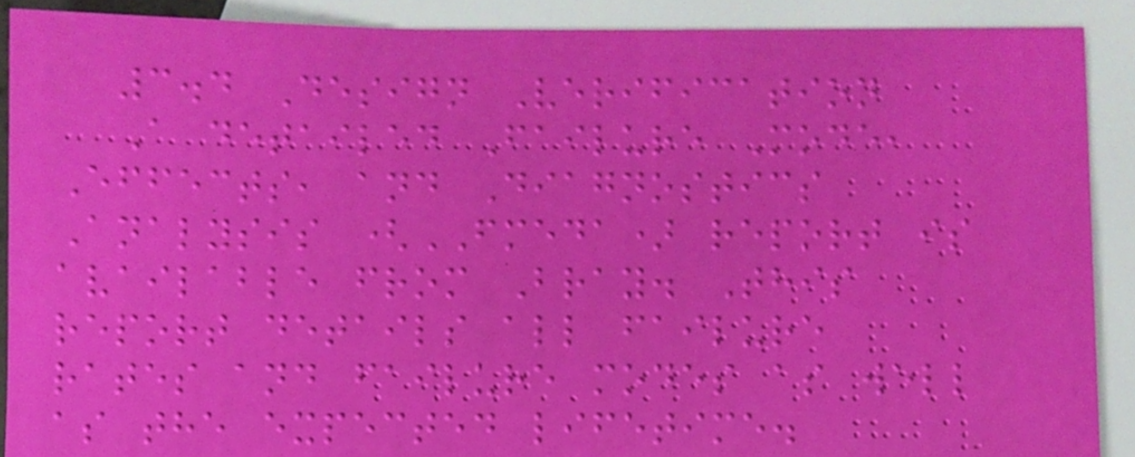3.4 Design Verification
A detailed Failure Mode,
Effects, and Diagnostics
Analysis (FMEDA) report is
available from Bray. This
report details all failure
rates and failure modes as well
as the expected lifetime.
